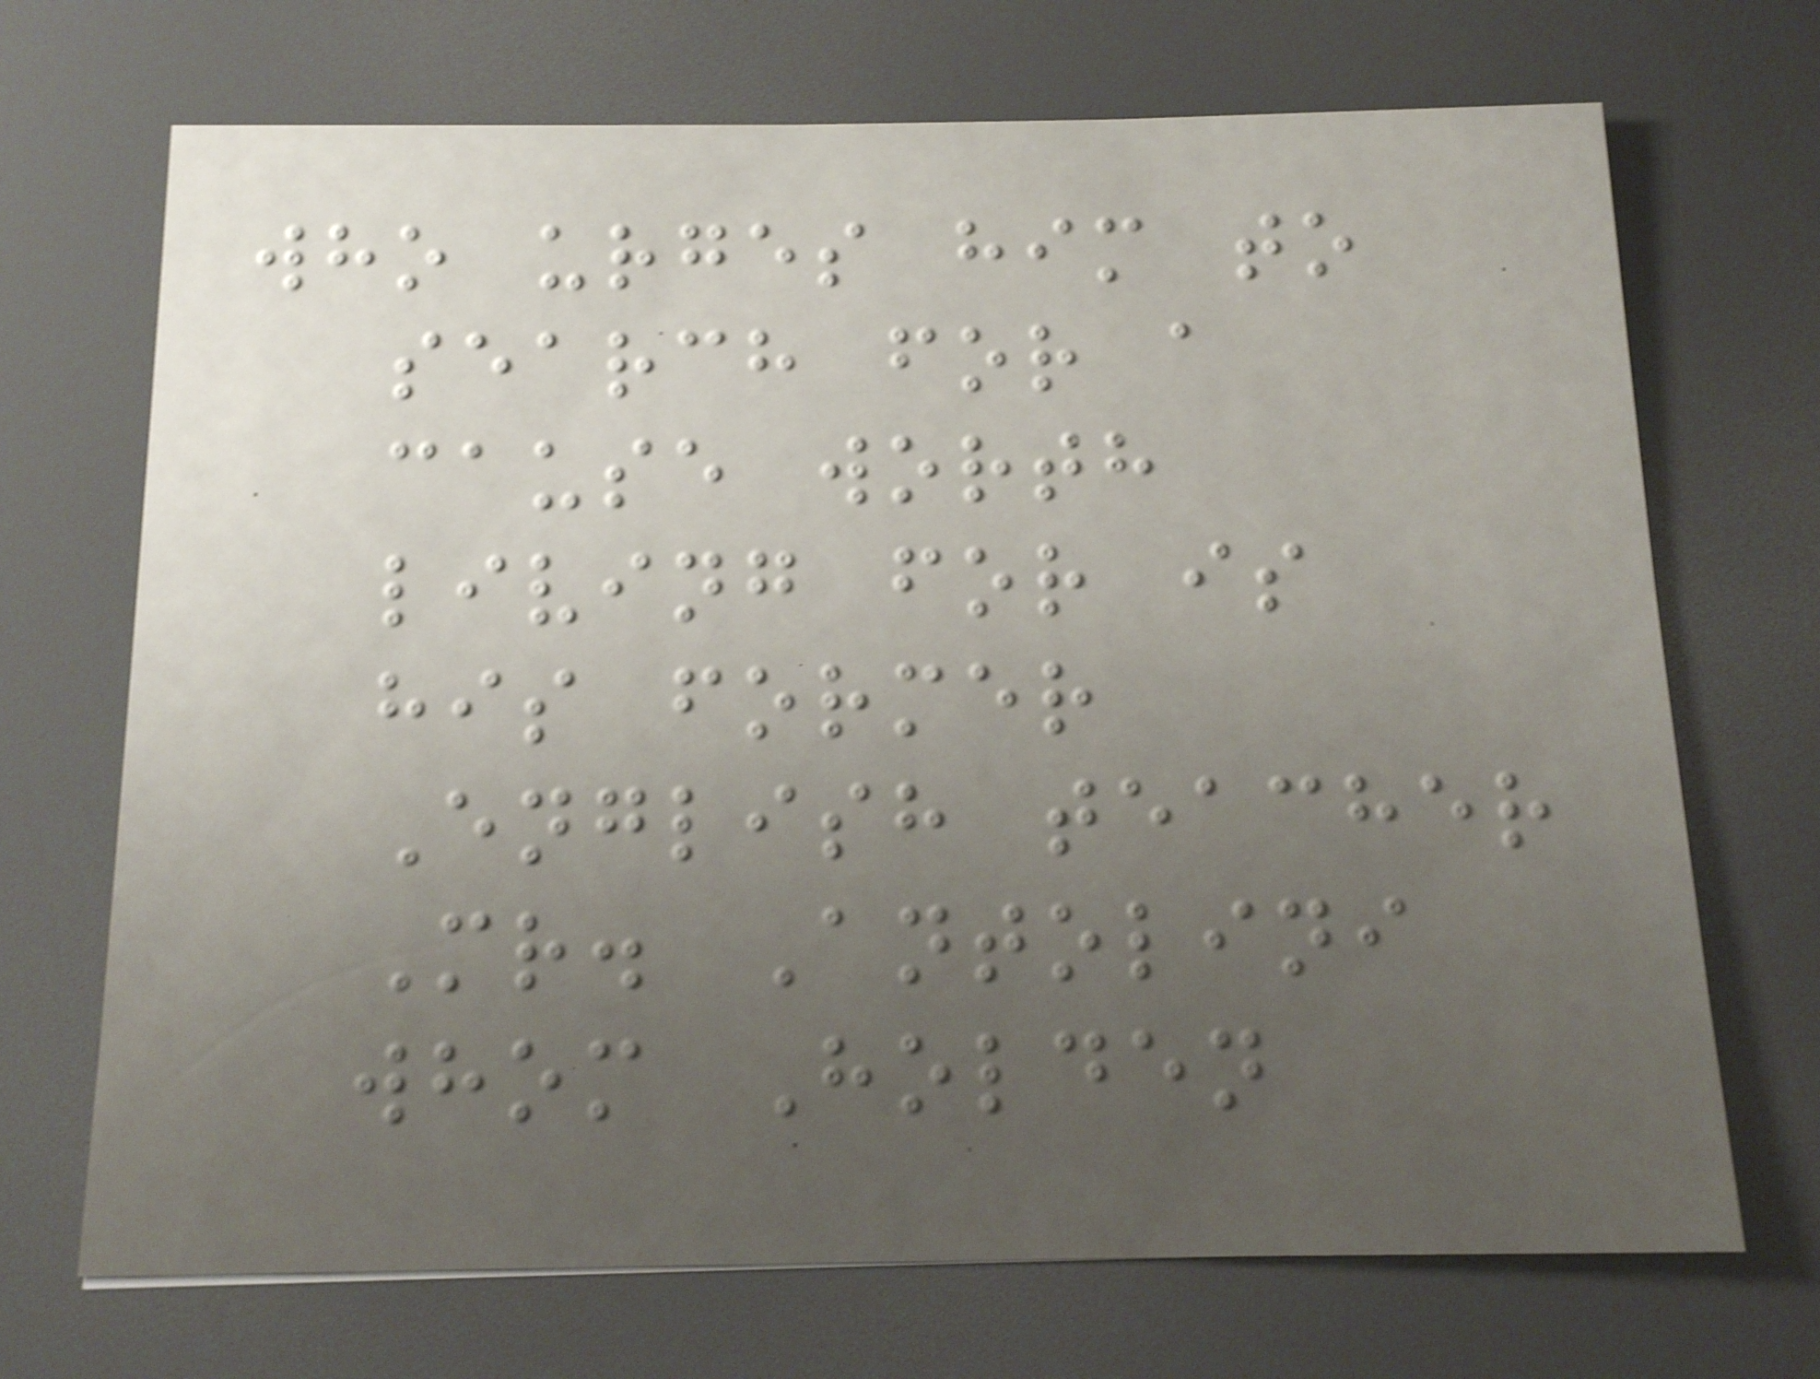who urges him to
search for a
cause worth
living for is
his former
English teacher
Mr. Antolini
whom Holden
